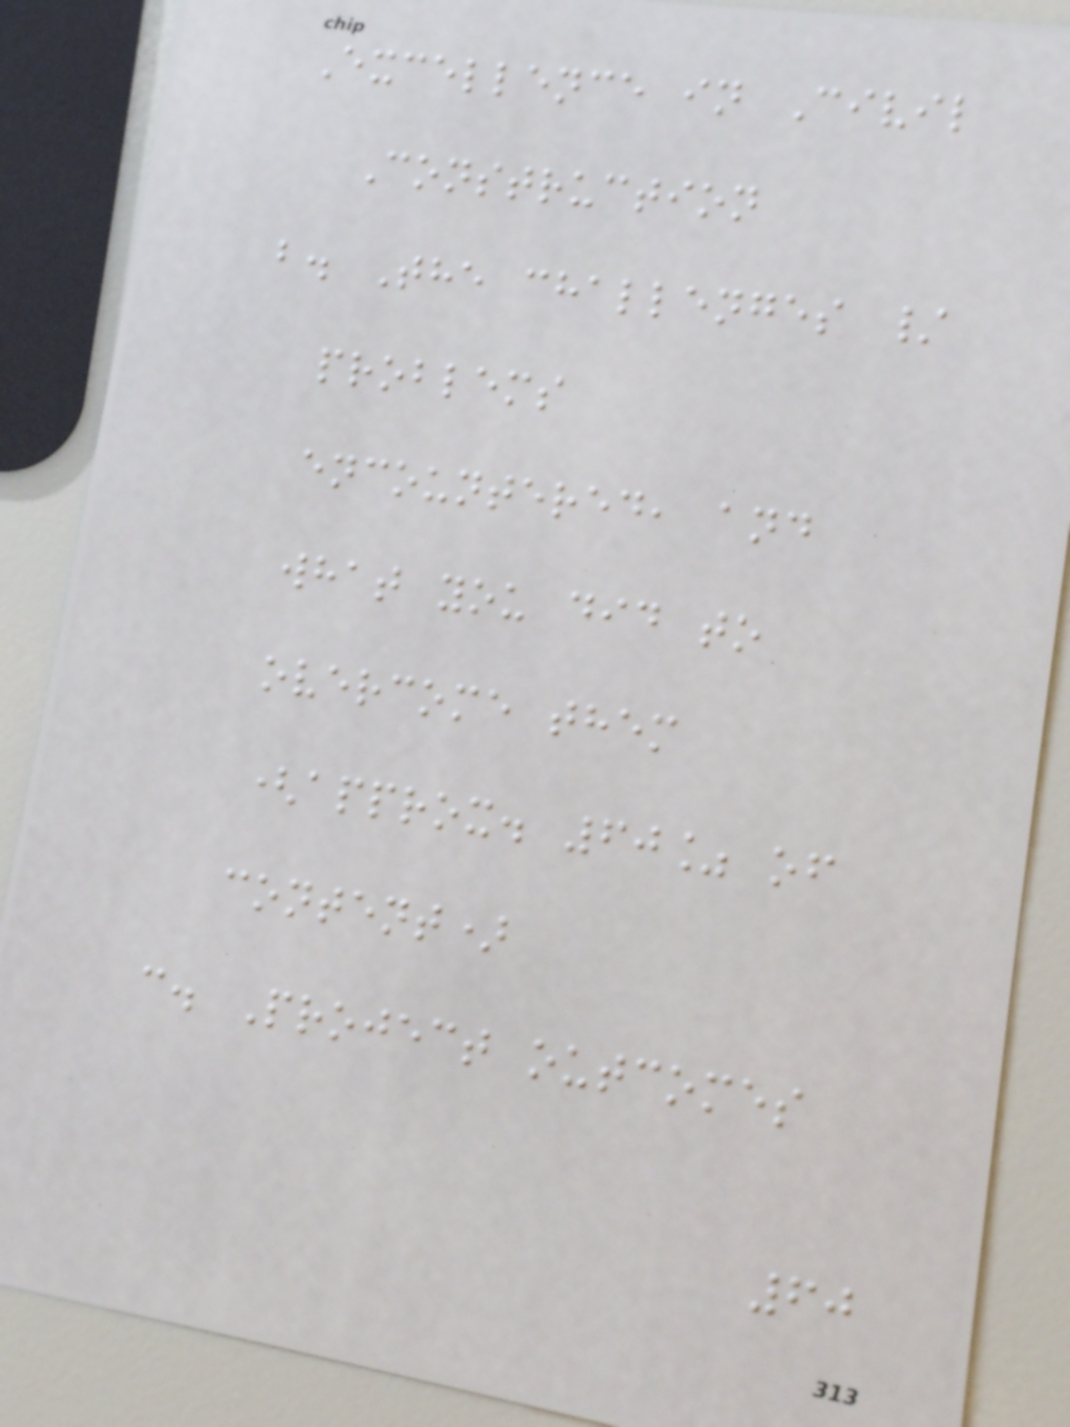Excellence in Civil
Construction
b. The challenges /
problems
encountered, and
what you did to
overcome them
(approx. 60% of
content)
c. Project outcomes
60
